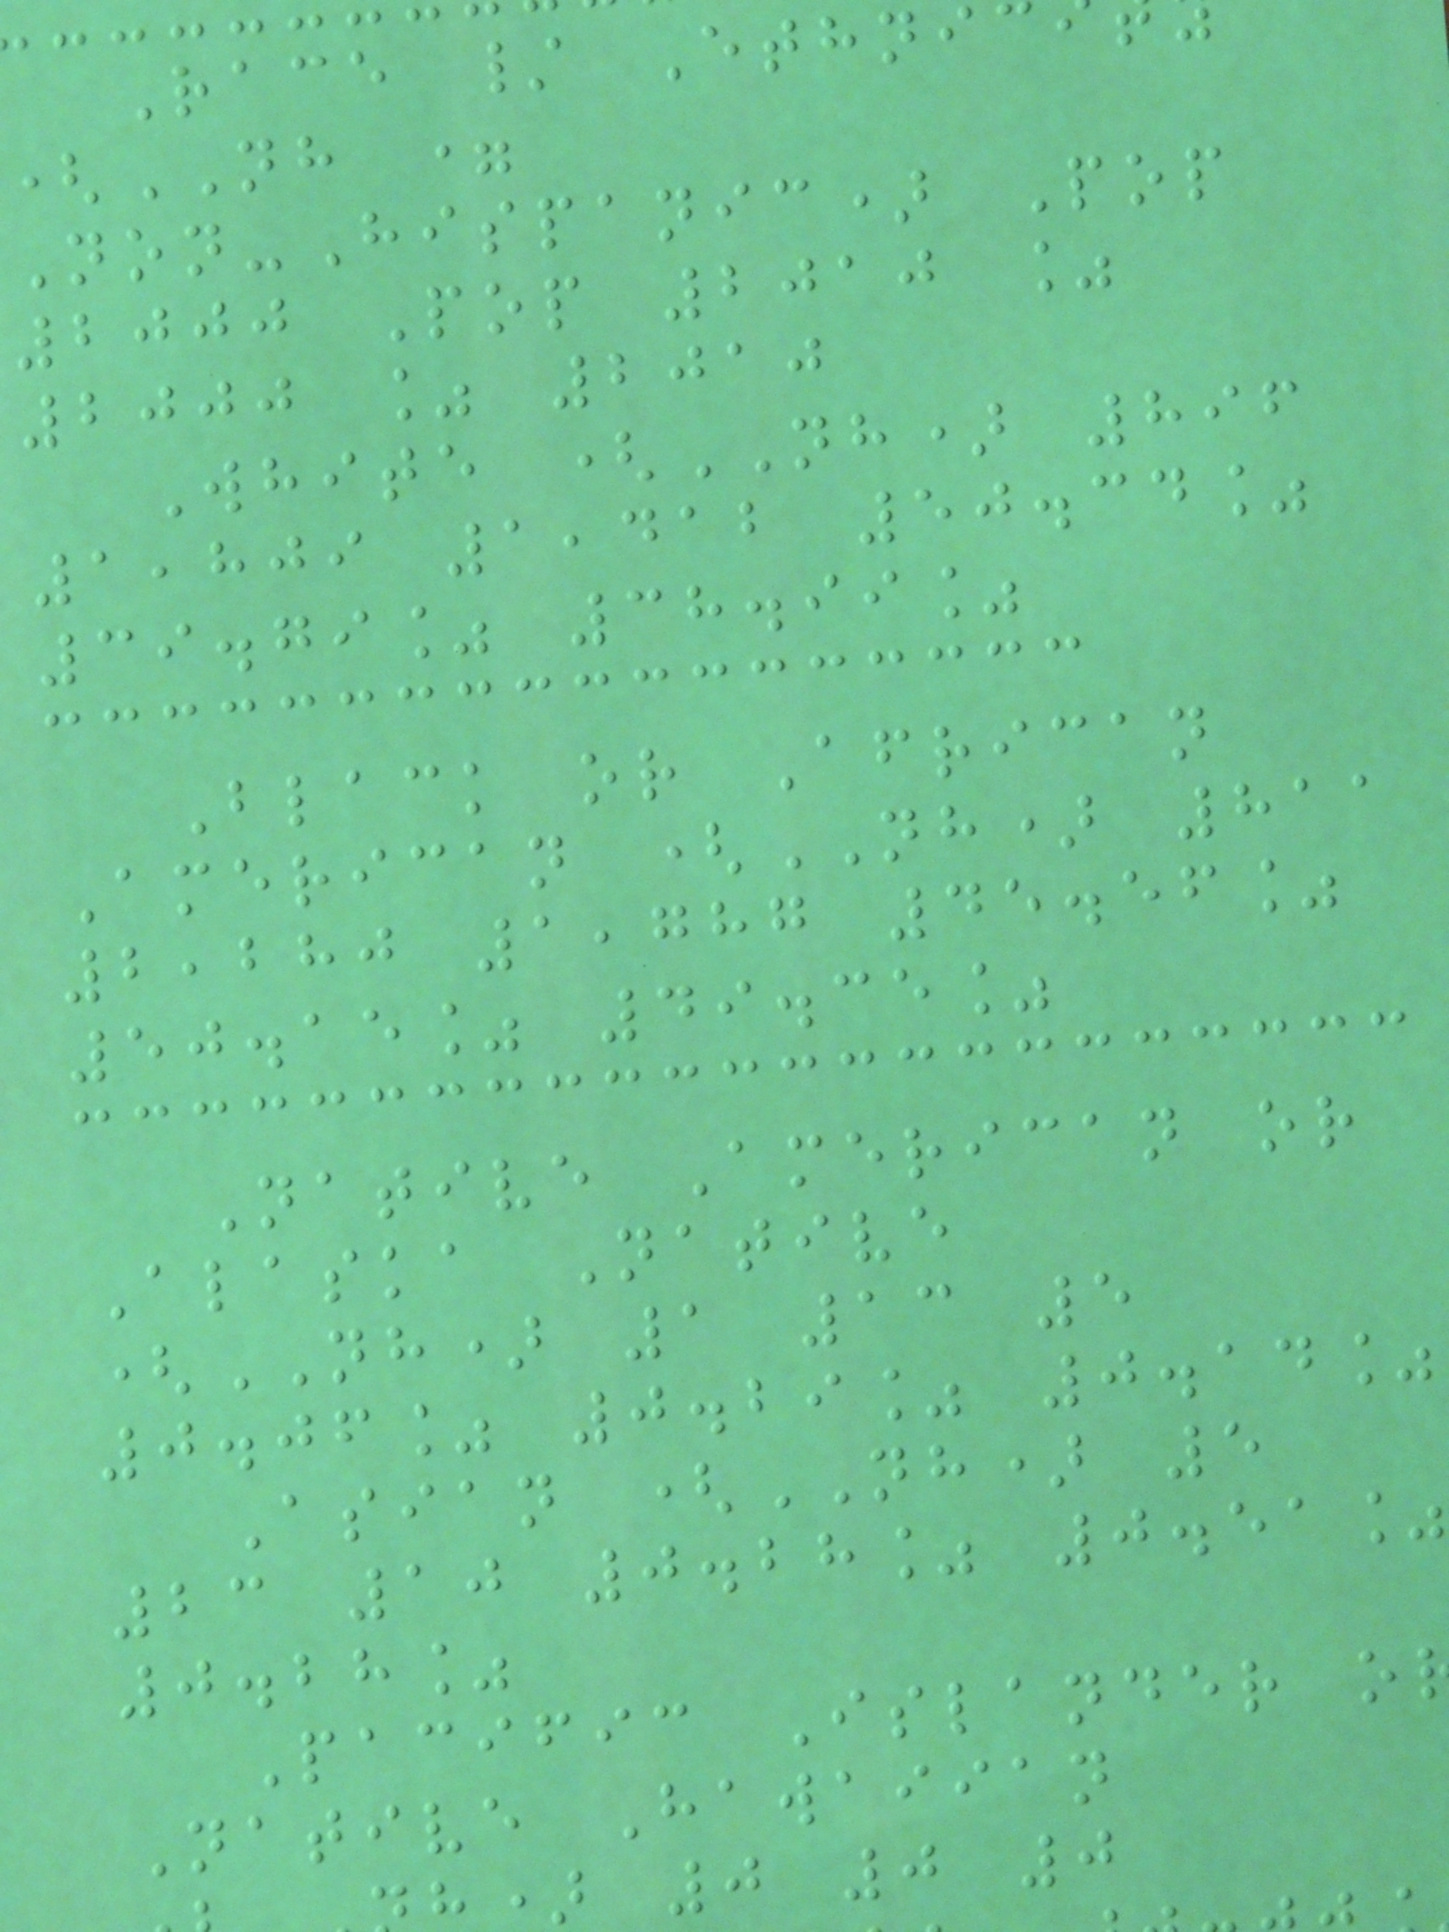Race / Ethni
(NH =
Non-Hispanic) Pop
2000 Pop 2010 %
2000 % 2010
White (NH) 896
1,809 1,412 50.34%
39.79% 38.99%
Black or African
American (NH) 811
2,280 1,787 45.56%
50.15% 49.35%
Native American or
Alaska Native
(NH) 1 13 5
0.06% 0.29% 0.14%
Asian (NH) 5
23 10 0.28% 0.51%
0.28%
Pacific Islander o
Native Hawaiian
) 0 0 0
